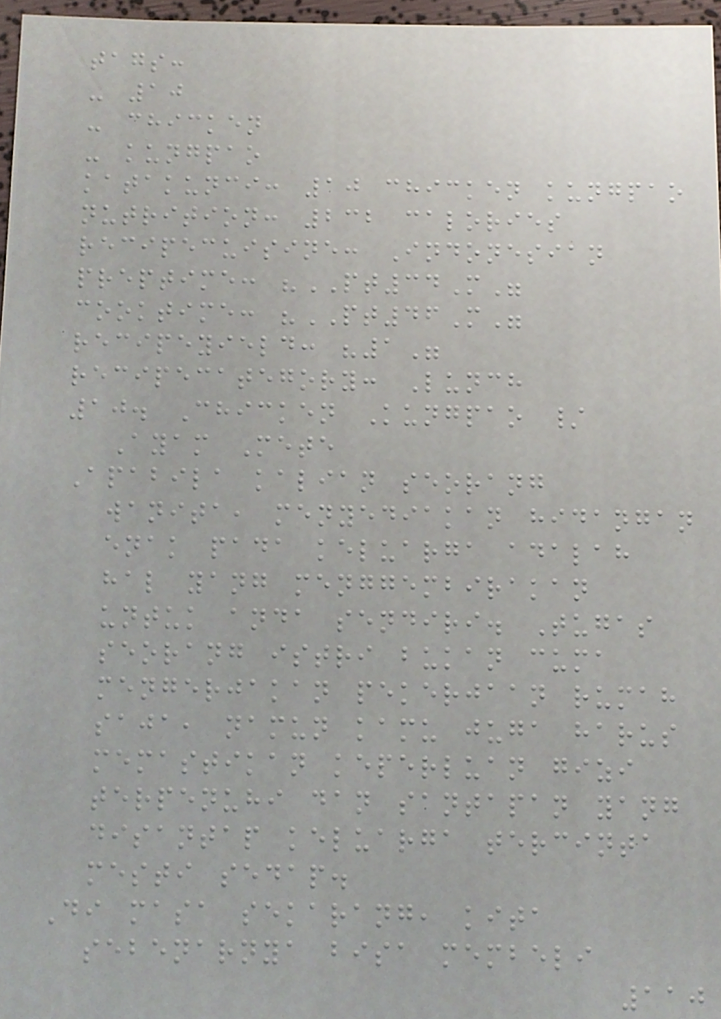tags:
- 10
- chicken
- kungpao
katakunci: 10 chicken kungpao
nutrition: 232 calories
recipecuisine: Indonesian
preptime: "PT34M"
cooktime: "PT46M"
recipeyield: "1"
recipecategory: Lunch
10. Chicken Kungpao /
Ayam Mete
Apabila kalian seorang
wanita, menyediakan hidangan
enak pada keluarga adalah
hal yang menggembirakan
untuk anda sendiri. Tugas
seorang istri bukan cuma
mengerjakan pekerjaan rumah
saja, namun kamu juga harus
memastikan keperluan gizi
terpenuhi dan santapan yang
disantap keluarga tercinta
mesti sedap.
Di masa sekarang, kita
sebenarnya bisa membeli
110
